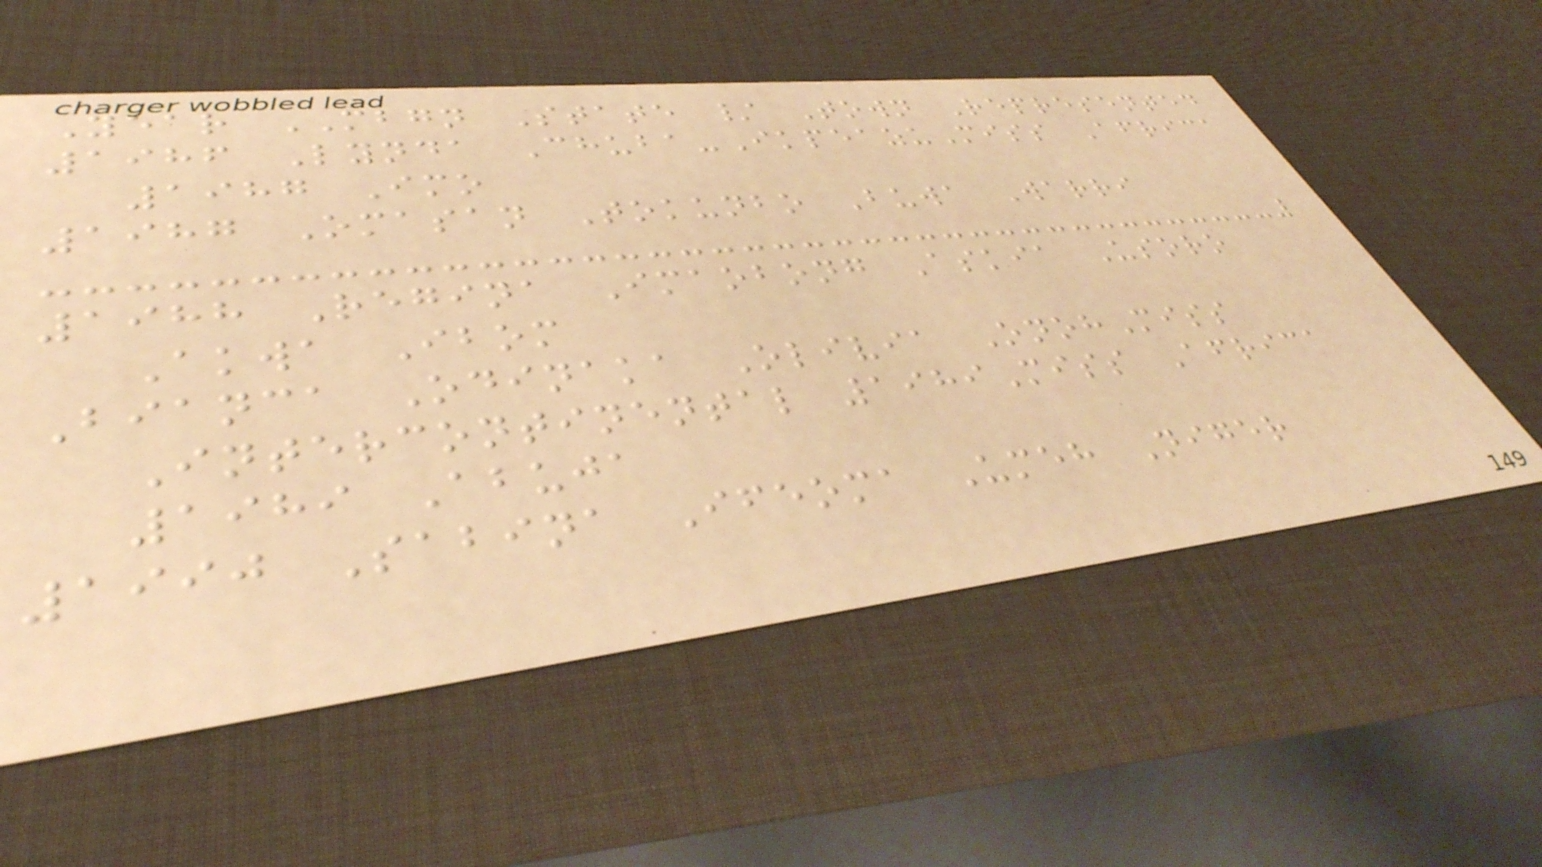Year MBGN State / Town Represented
1986 Lynda Chuba-IkpeazuMiss Africa
1987 Imo
1987 Omasan Tokunbo Buwa Warri
1988 Regina Imaobong Askia Usoro
Akwa Ibom
Bianca Odinaka Olivia OnohMiss
Intercontinental 1989Miss Africa
1989 Abuja
1990 Sabina Ifeoma Umeh Niger
